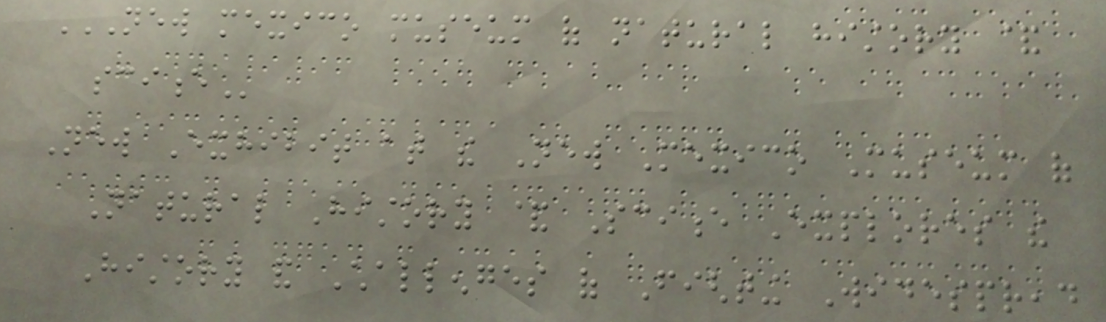NEW MEXICO MUSEUM OF NATURAL HISTORY &
SCIENCE
New Exhibit at the New Mexico Museum of
Natural History & Science Explores the
History and Challenges of Fighting Widespread
